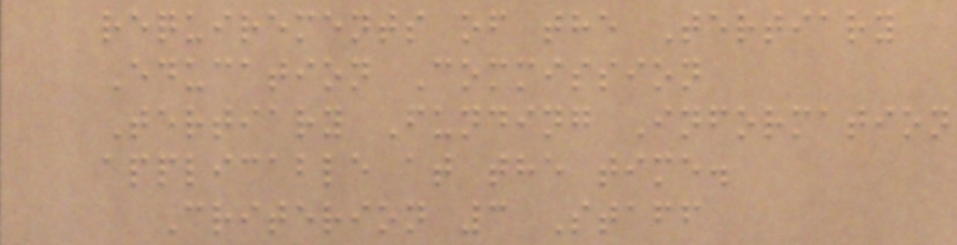requirements of the Tertiary
Education Commission
Tertiary Funding Information
applicable at the time.
Criterion 3 Staff
